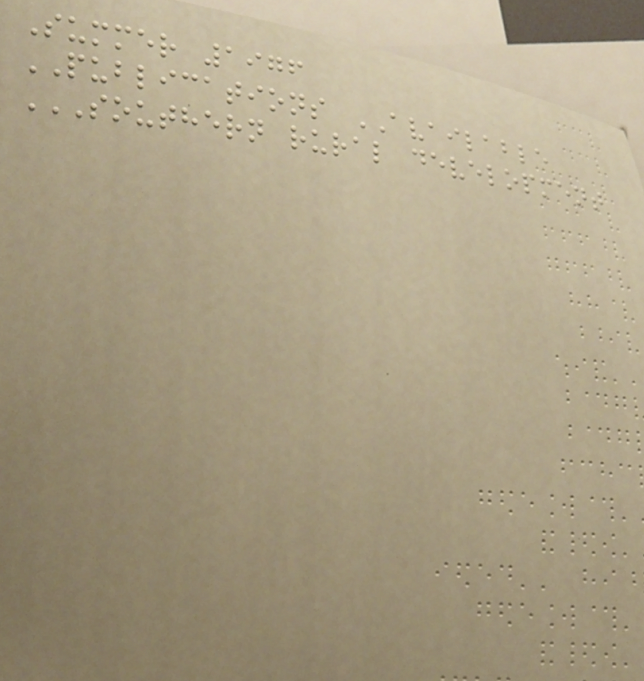Summer 1976
PUBLICATIONS AVAILABLE
SOUTHERN RURAL DEVELOPMENT
